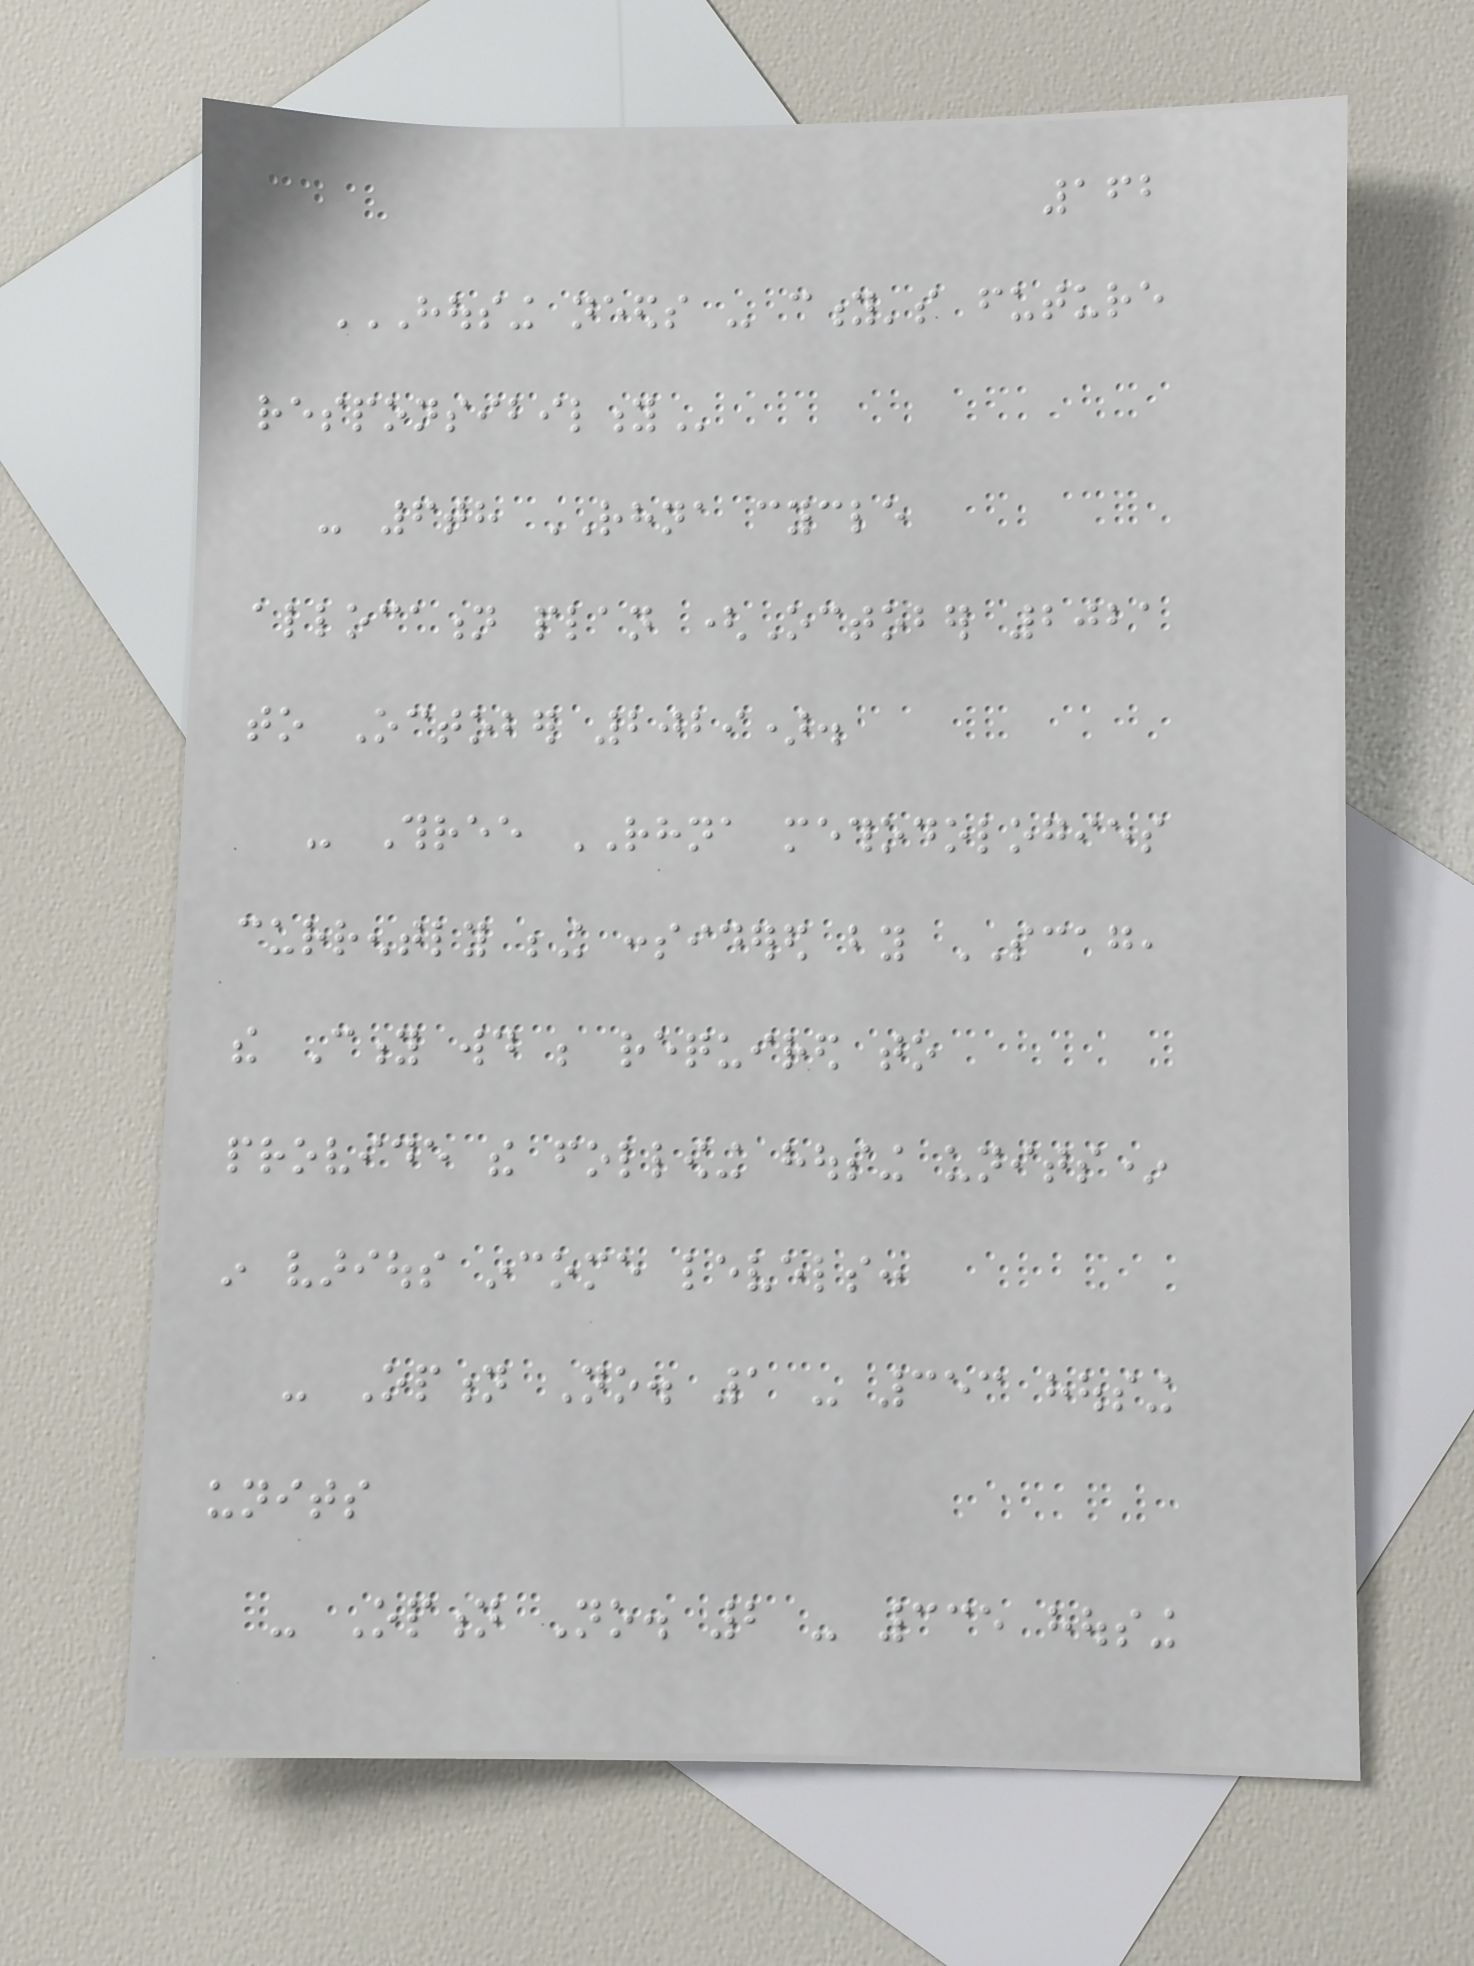162
HOUSING NEEDS - CITY'S FUTURE
RESPONSIBILITY
- 6th RHNA cycle
allocation plan (October 2021
to October 2029).
- Three RHNA methodologies
currently being considered by SCAG,
the City would be required to
provide the following housing units*
in various income levels:
- Option No. 1 - 353 housing
units
- Option No. 2 - 335 housing
